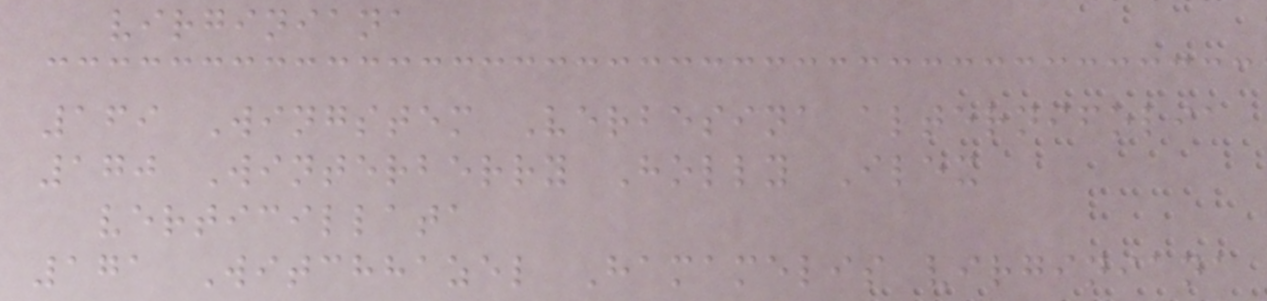virginiana
169 Wingstem Verbesina alternifolia
170 Winterberry Holly Ilex
verticillata
171 Witchhazel Hamamelis virginiana
